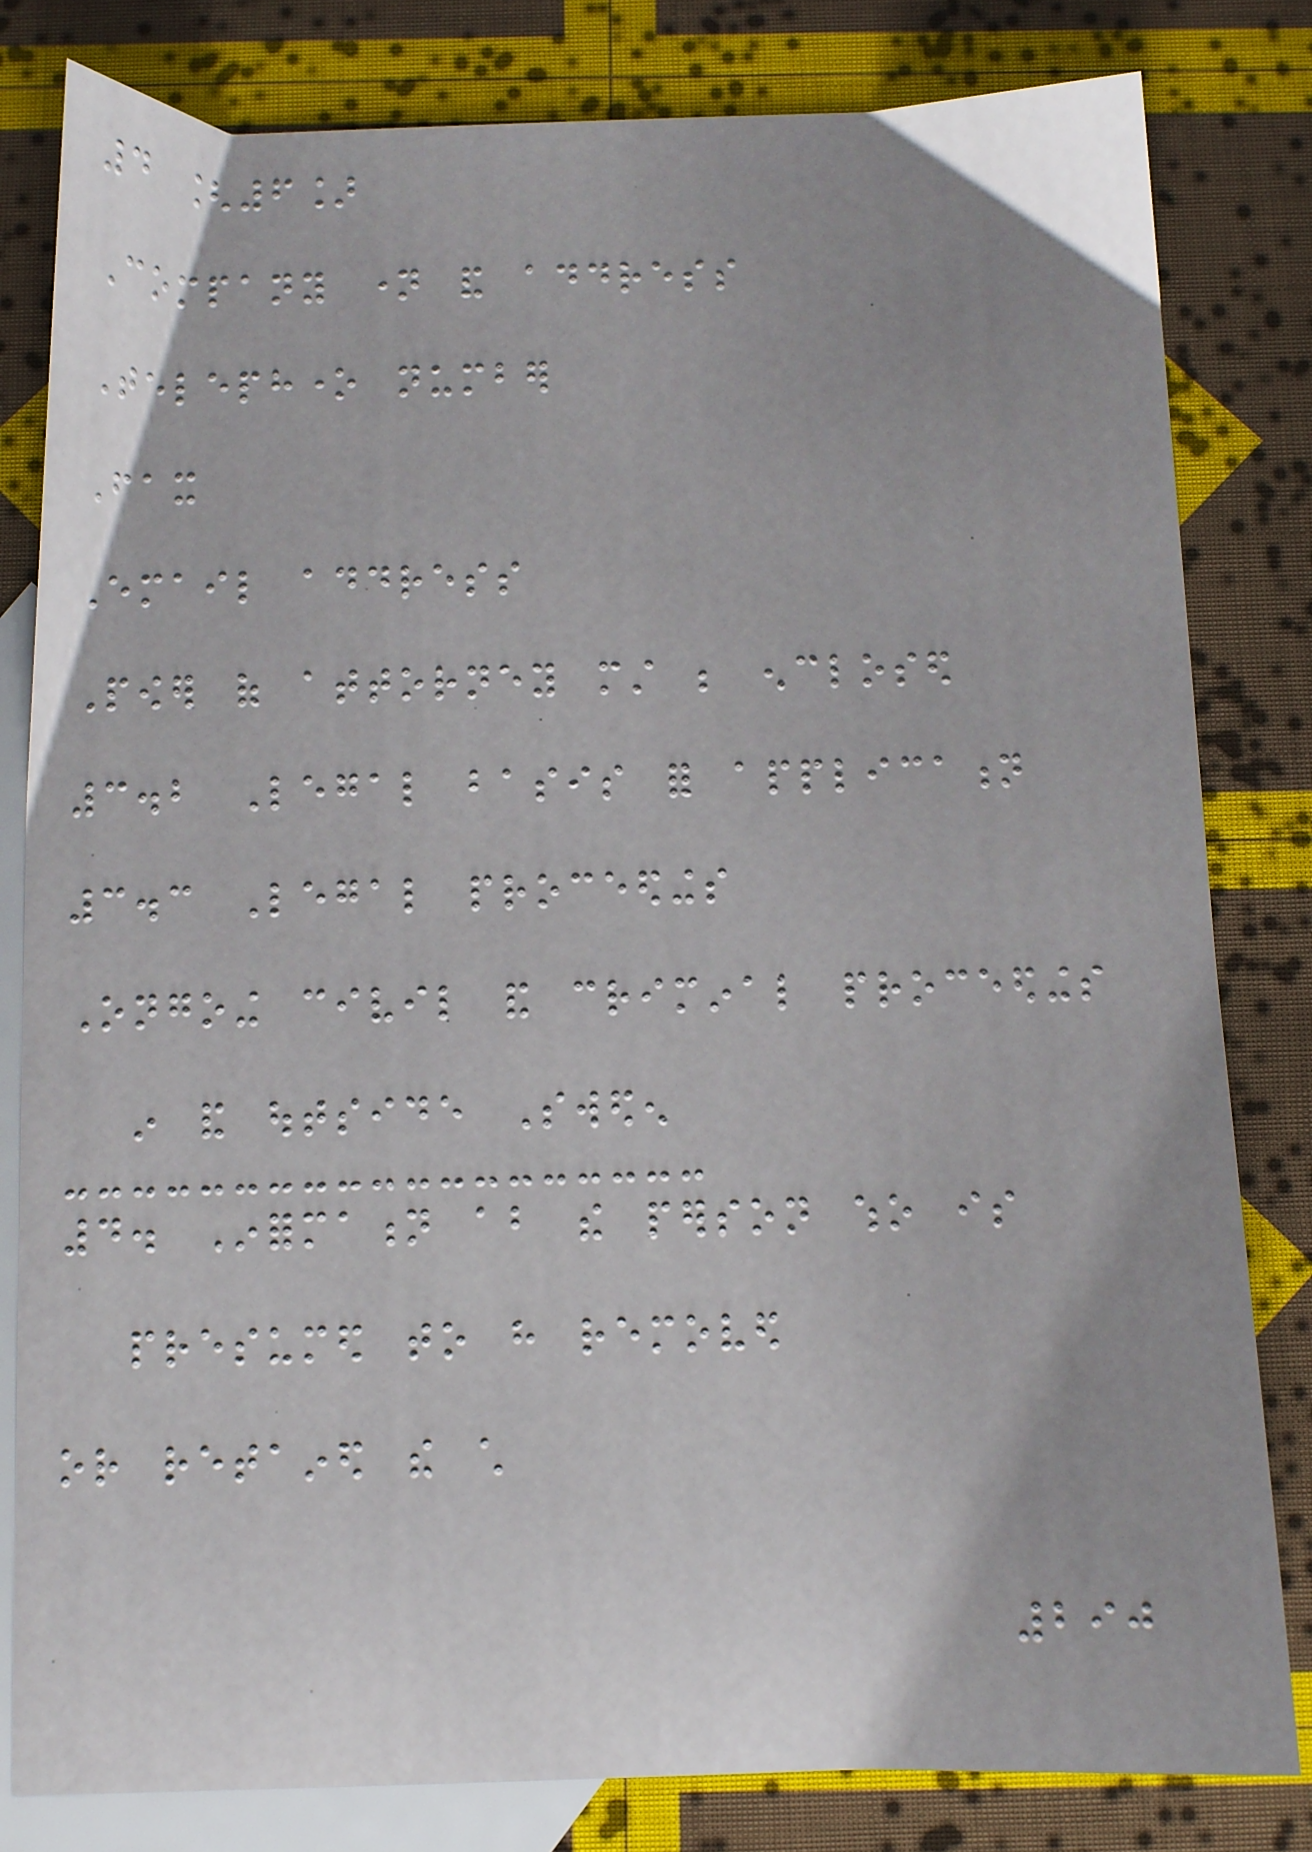4 [6]
Company name and address
Telephone number
Fax
Email address
Power of attorney must be enclosed
3.2 Legal basis for application
3.3 Legal proceedings
Ongoing civil and criminal proceedings
in and outside Sweden
4. Information about the person who is
presumed to have removed
or retained the child
290
